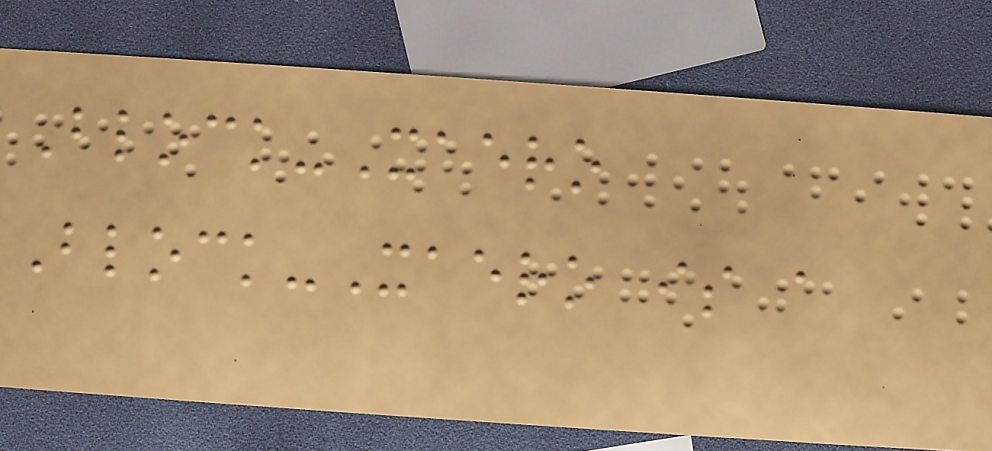Block-Xaero
Block-Xaero is a
